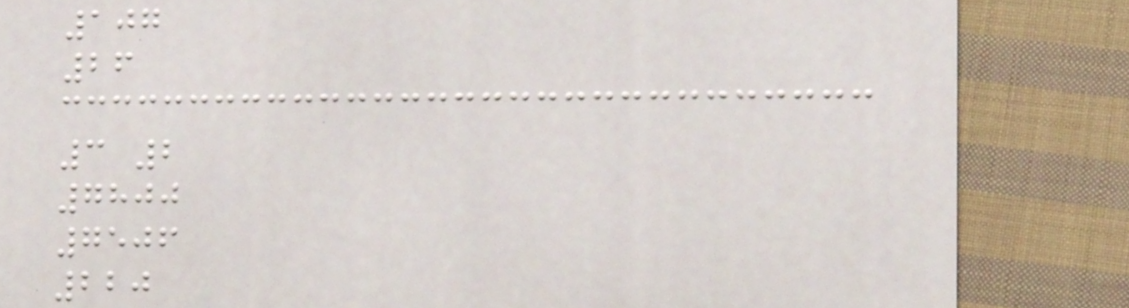107
26
3 2
7800
7506
220
